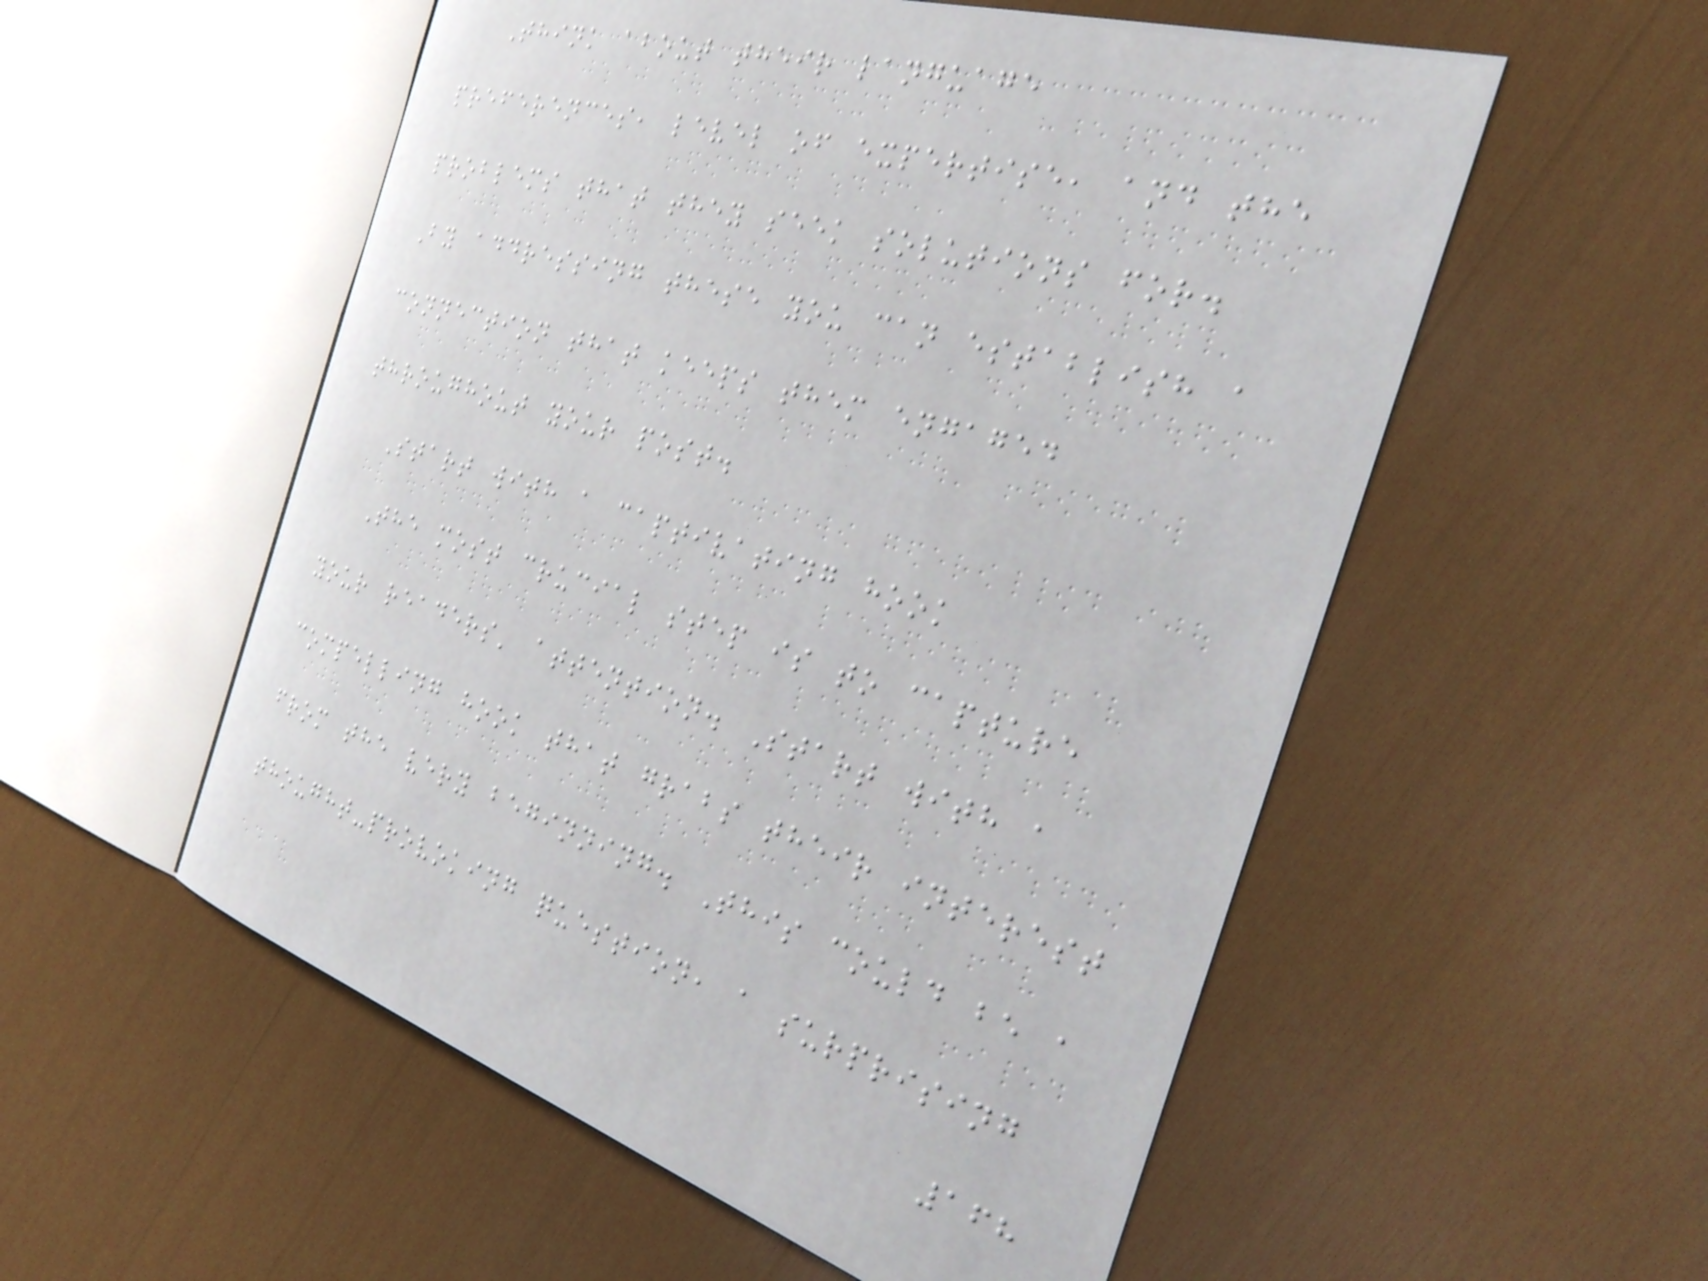Think about their language
preferences, level of expertise, and the
problems that they seek solutions for.
By addressing these you can establish a
connection that keeps them engaged
throughout your post.
Start with a captivating hook
The most crucial step is to capture
your readers' attention. Start with a
compelling hook that grabs their interest
from the very beginning. This could be a
thought-provoking question, a surprising
168
